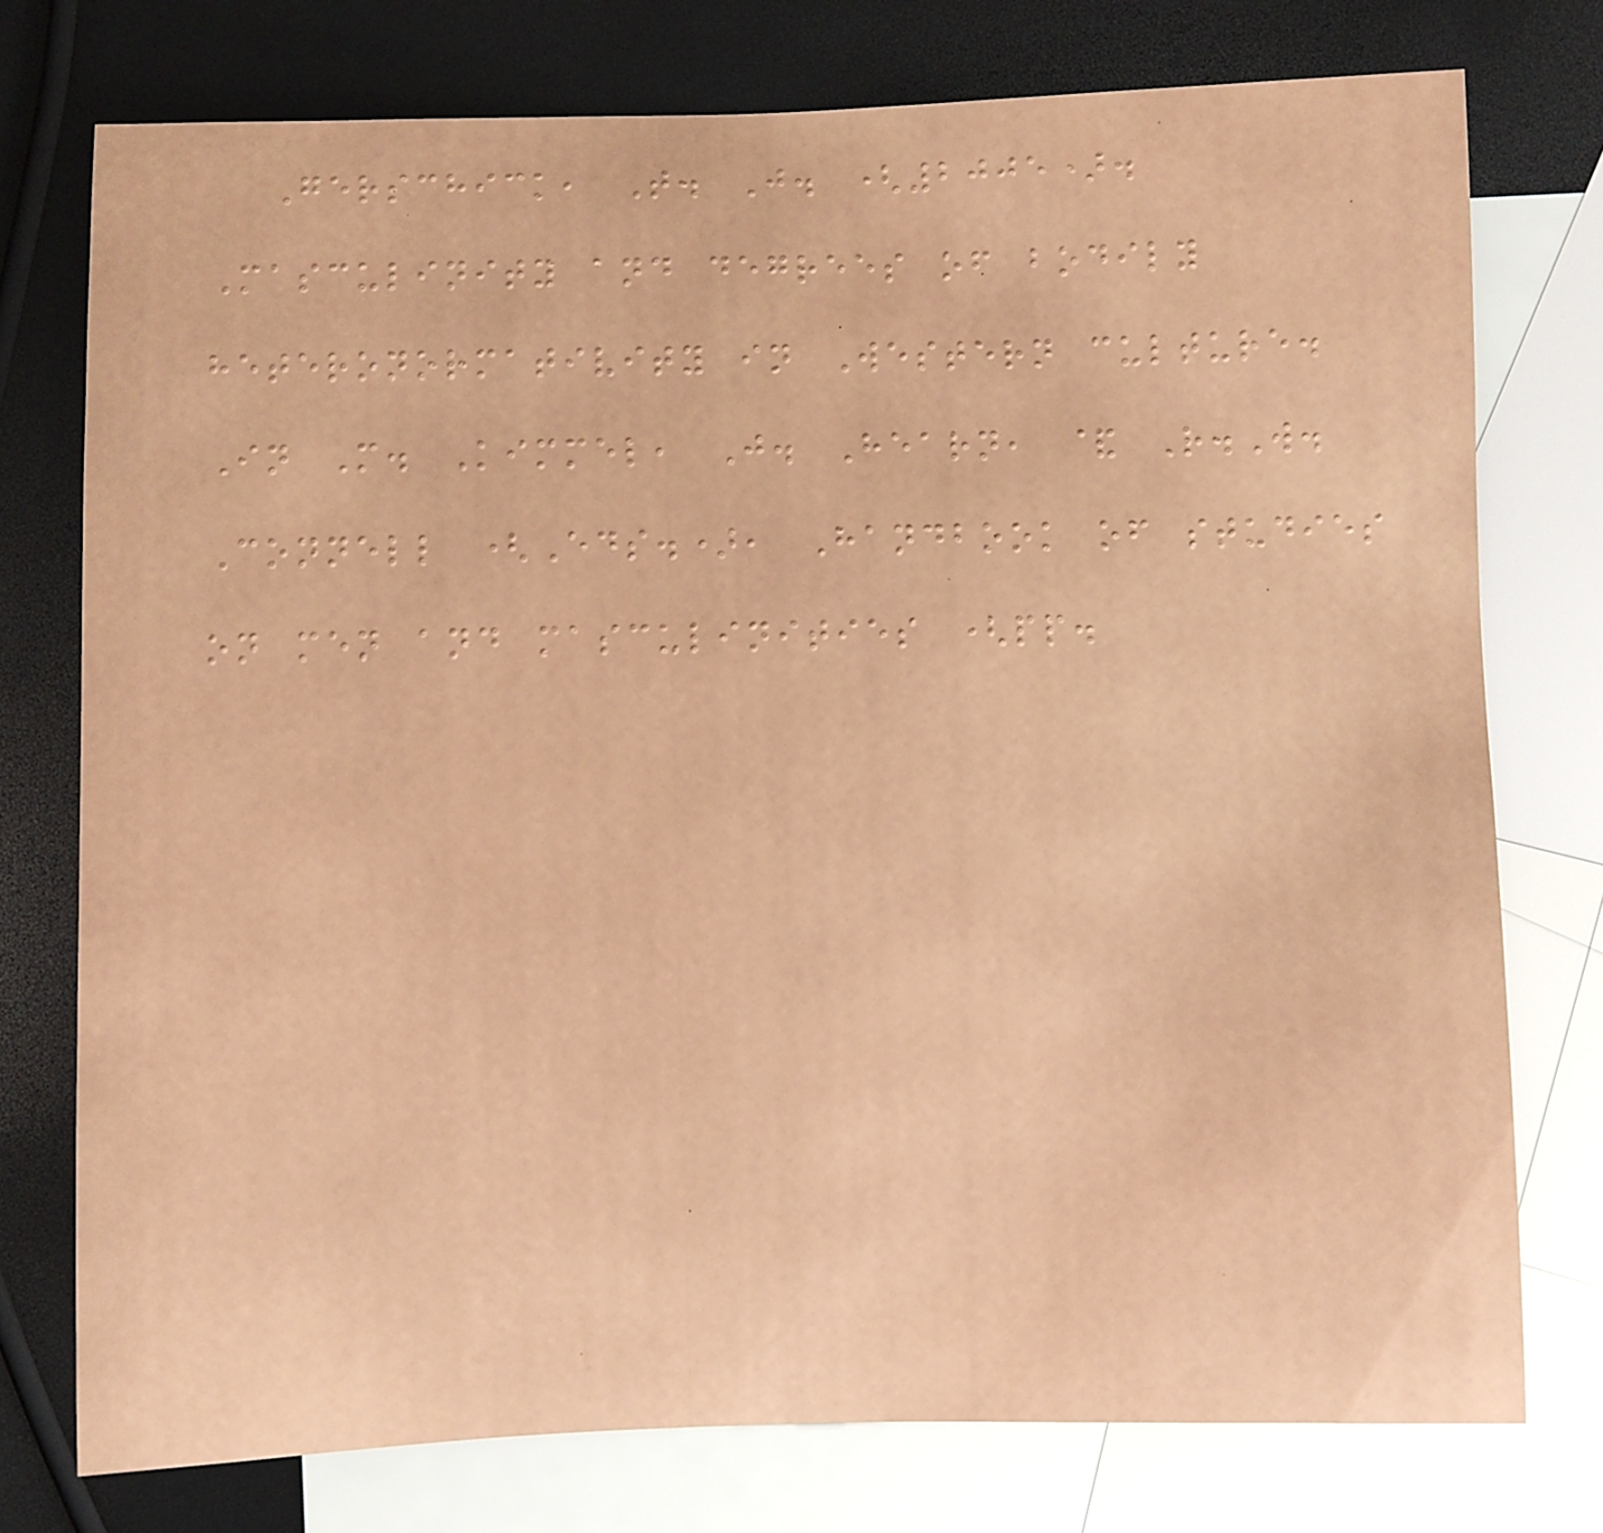Gerschick, T. J. (2005).
Masculinity and degrees of bodily
heteronormativity in Western culture.
In M. Kimmel, J. Hearn, & R.W.
Connell (Eds.), Handbook of studies
on men and masculinities (pp.
